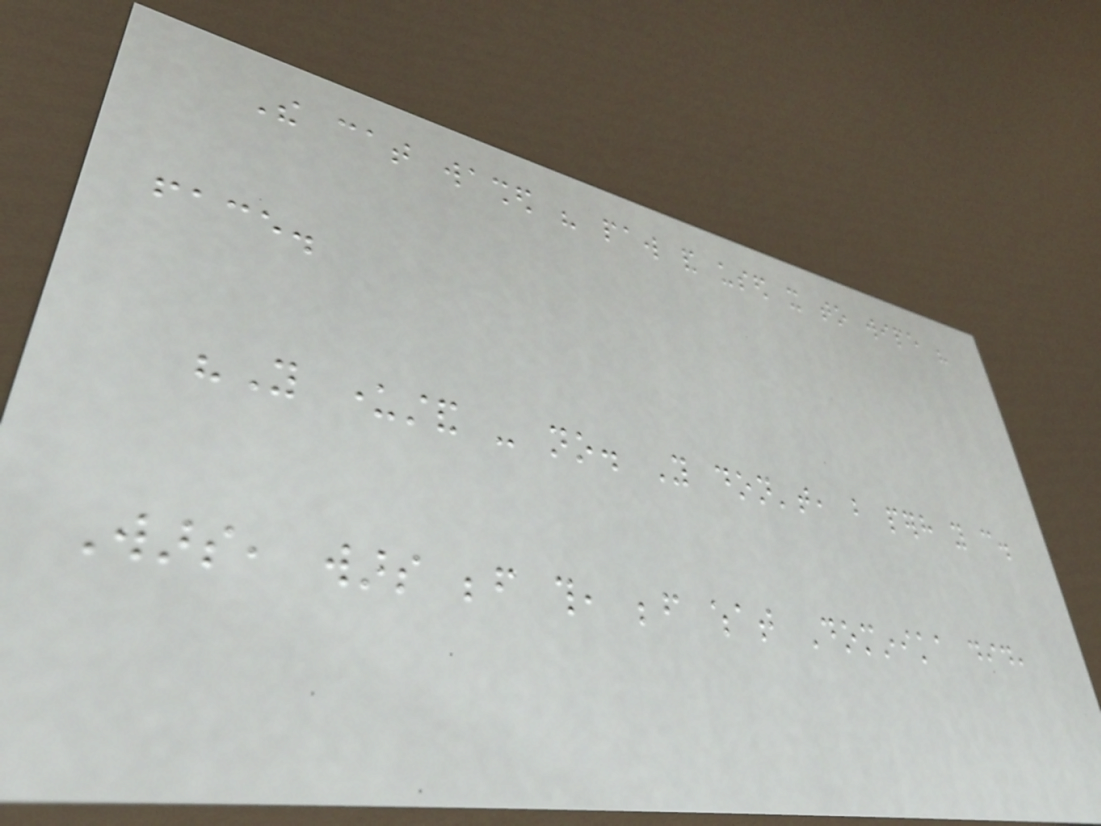The cat washed his paw and used it to wipe his
face.
"You understand - no. You don't, but perhaps you can.
Wars, wars before this, before what Dominika did,
